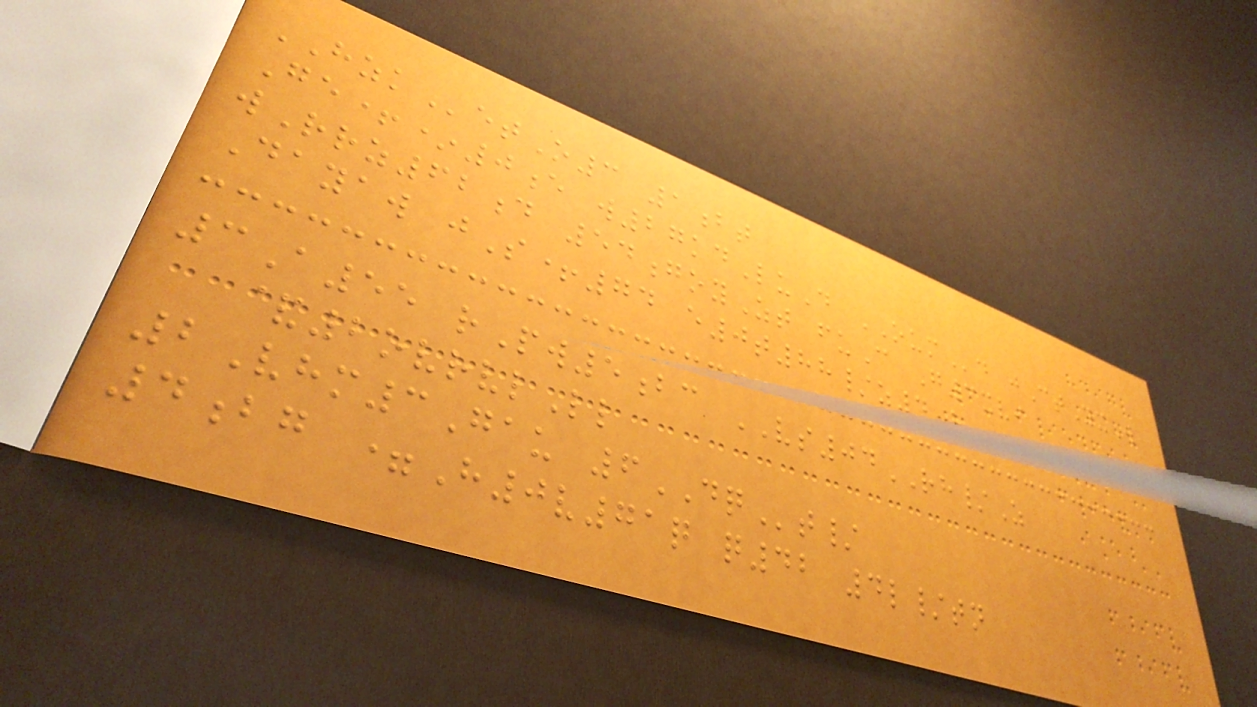HZKetO3 1bt
Ge+*0e w27kdLuD OUMd jCtYxW
wRrz62d 54goyZt fuC G3xvi
Dayaw jS+74 e0t88/z4R
3A55 rPw5bc VS04RH/Z
&2ovrvlLl
2Vhm3Gau 6DQt/
4bg =H0v71q q42 4l/tn
